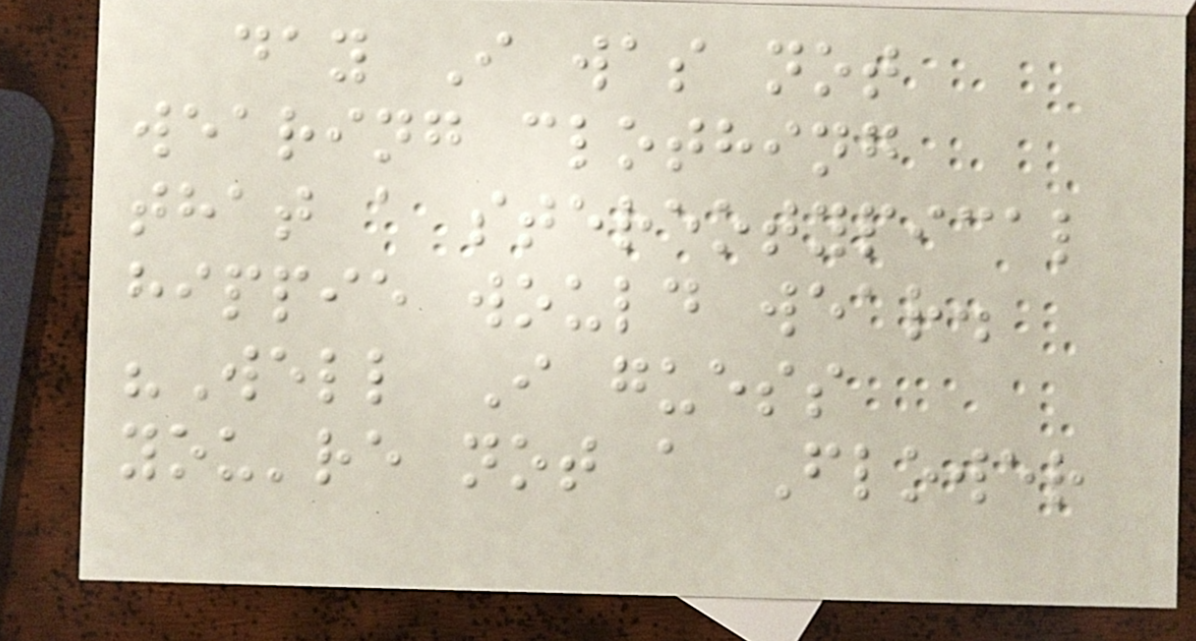day I was not
wearing clothing
that a stereotypical
hippie would wear.
"Well I guess
you're not a Flower
